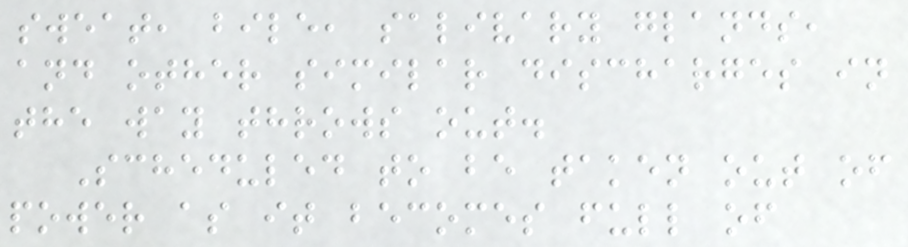sweat, bile, salivary glands,
and other similar discharges in
the way throws out.
Scheduled to be taken out of
power as it becomes full of
